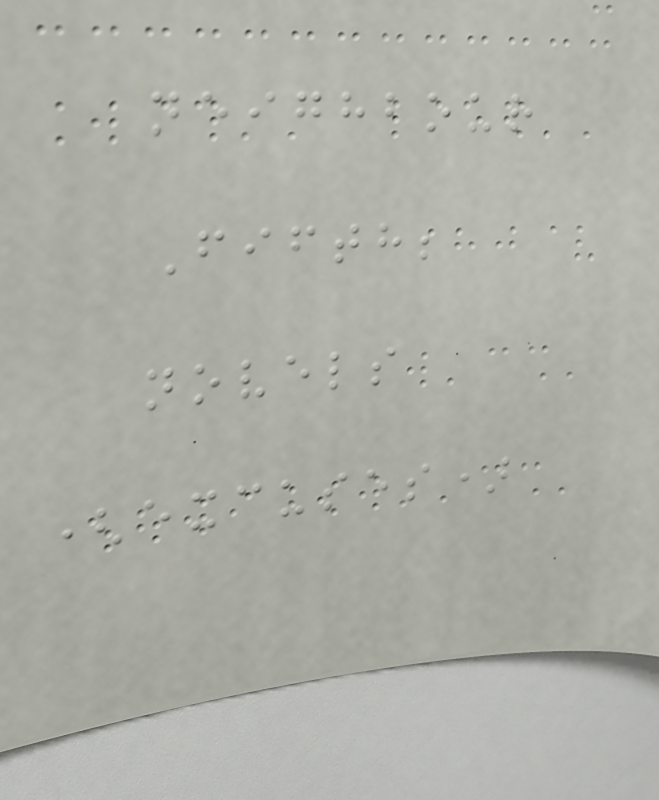neighbour
Fifth;
novels
(excuses)
